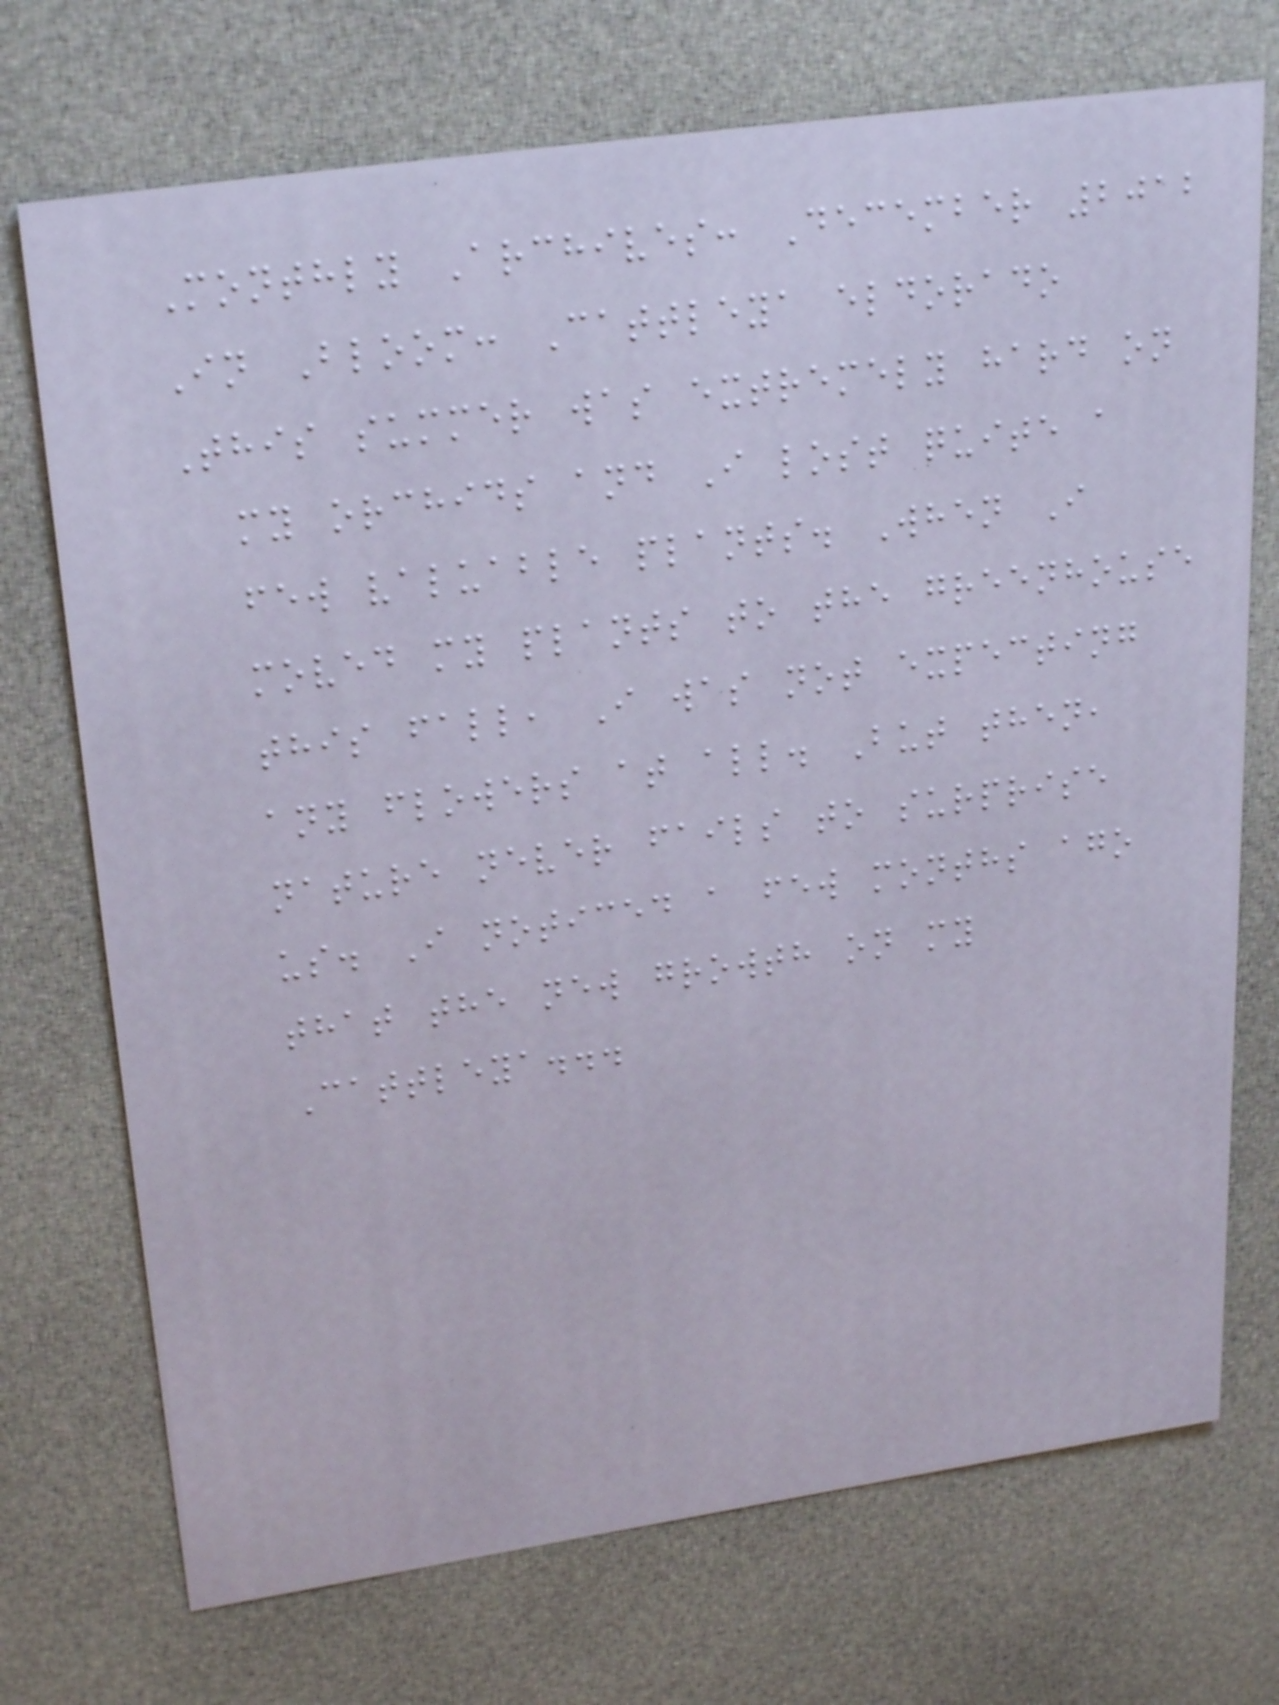Monthly Archives: December 2012
In Bloom: Cattleya eldorado
This summer was extremely hard on
my orchids and I lost quite a
few valuable plants. When I
moved my plants to the greenhouse
this fall, I was not expecting
any flowers at all. But then,
nature never fails to surprise
us. I noticed a few months ago
that the new growth on my
Cattleya...
